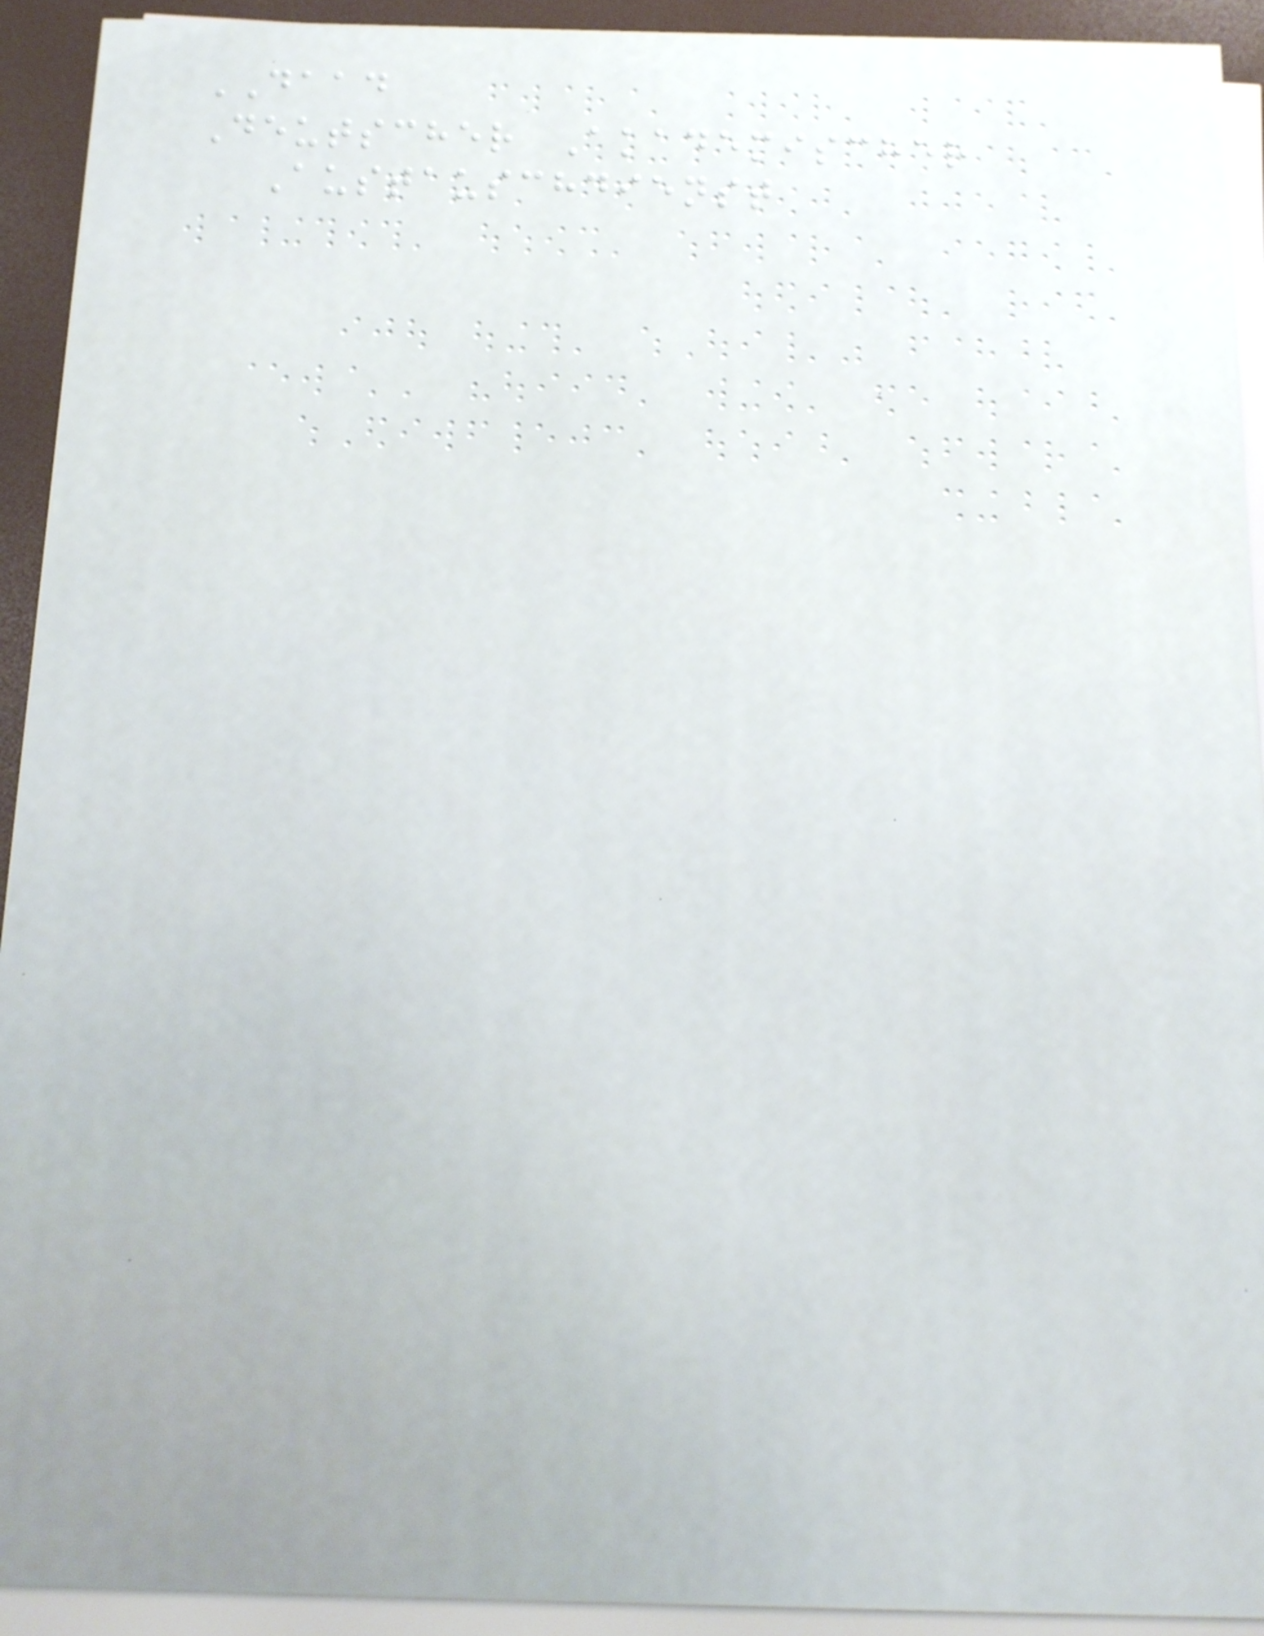DAAD
Deutscher Akademischer
Austauschdienst
